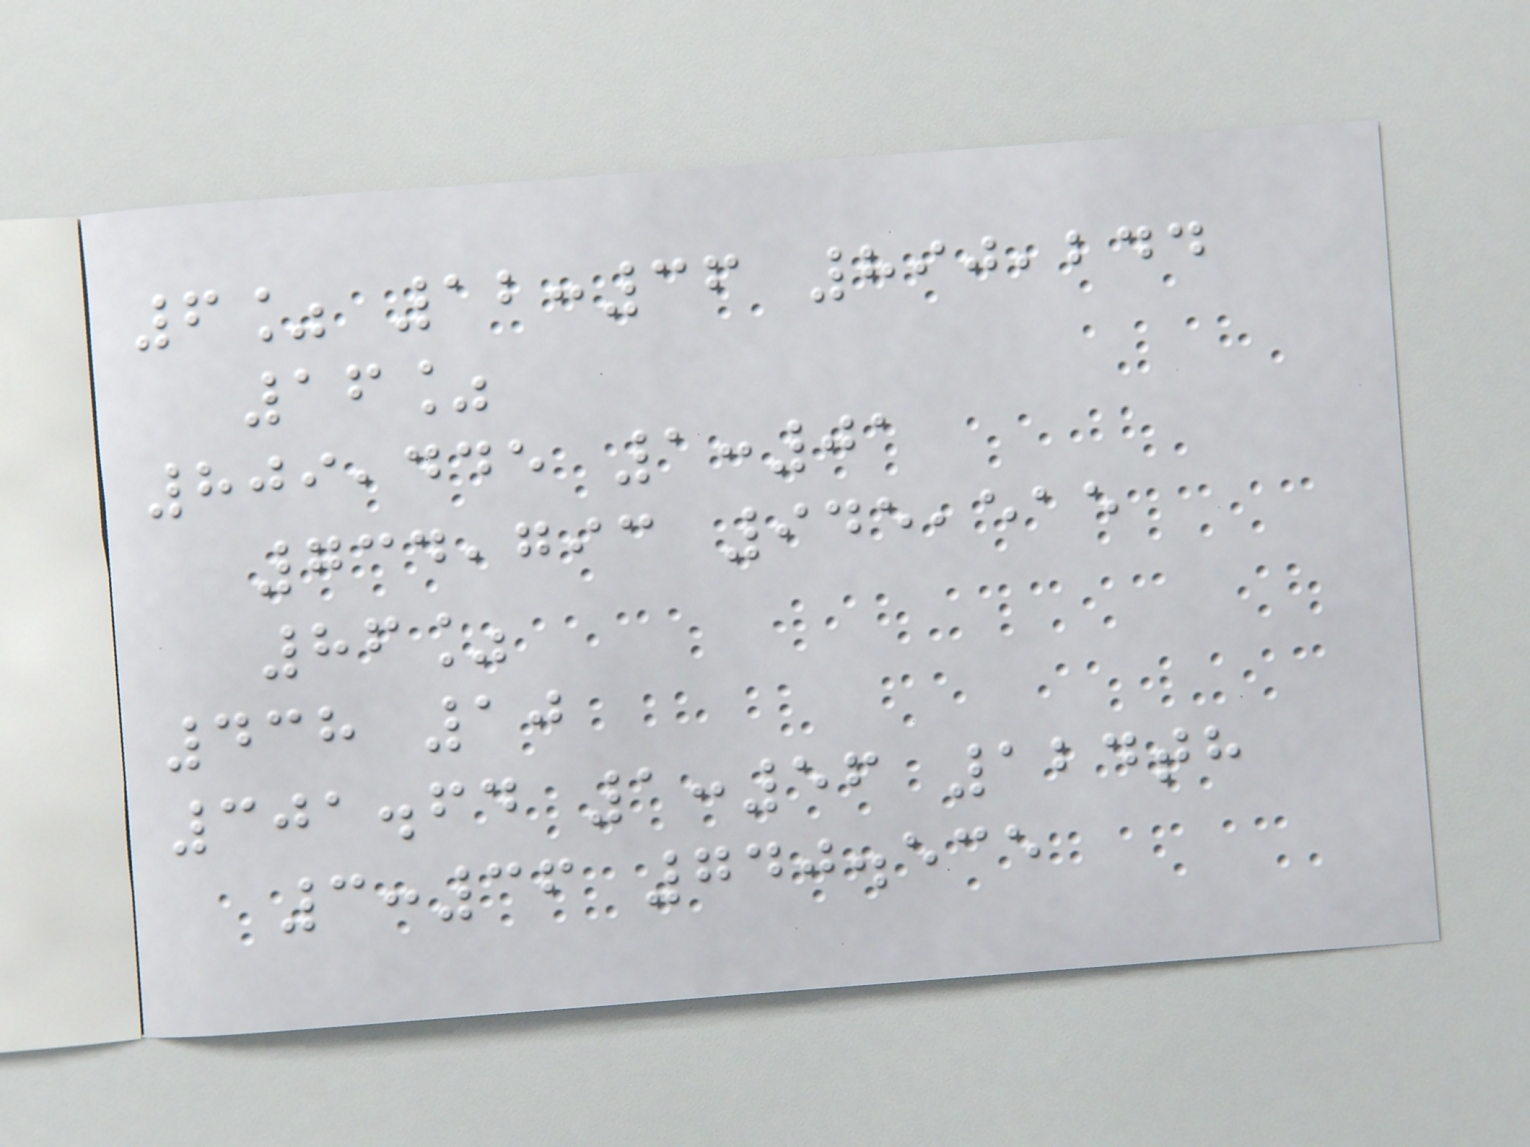6% 12:36 890,244
16%
809,445 1:01
734,793 945,515
86%
438 10
301.64 1:56 124th
3:36 740.535
